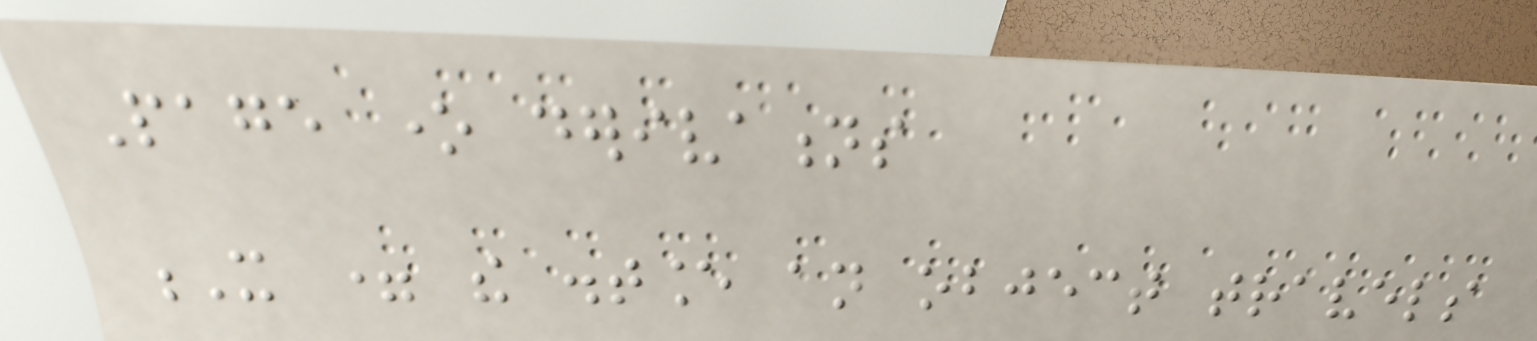Page one derivations
X = the distance an object travels
